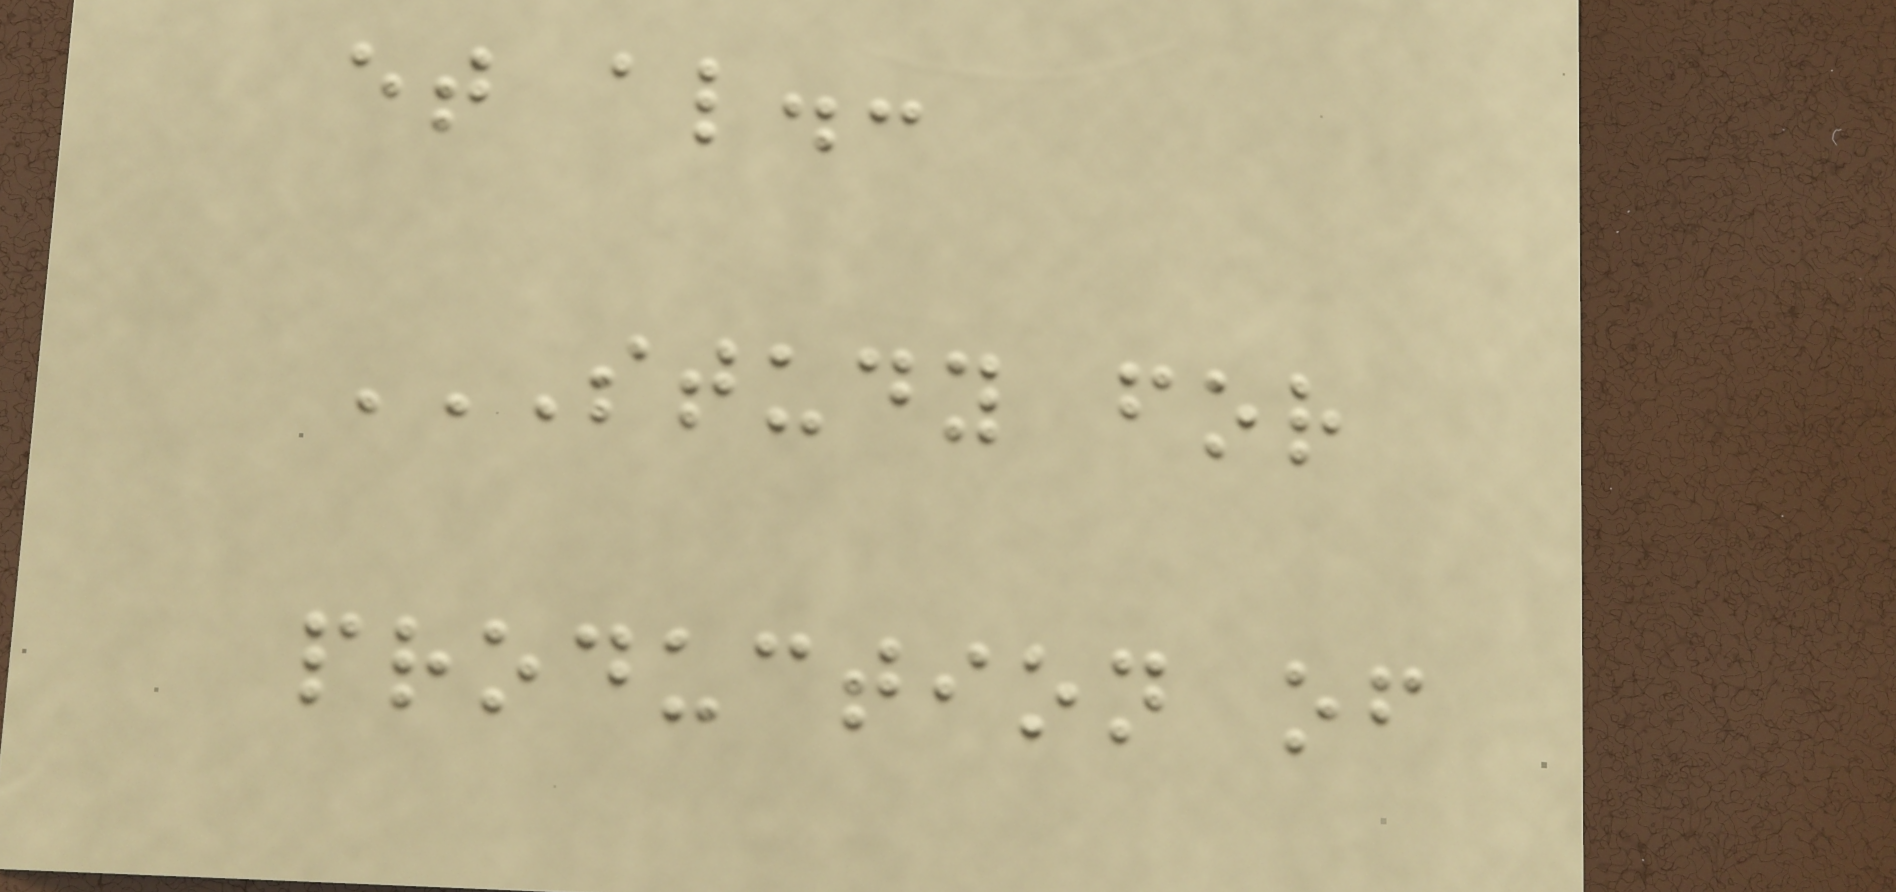et al.:
STUDY FOR
PRODUCTION OF
